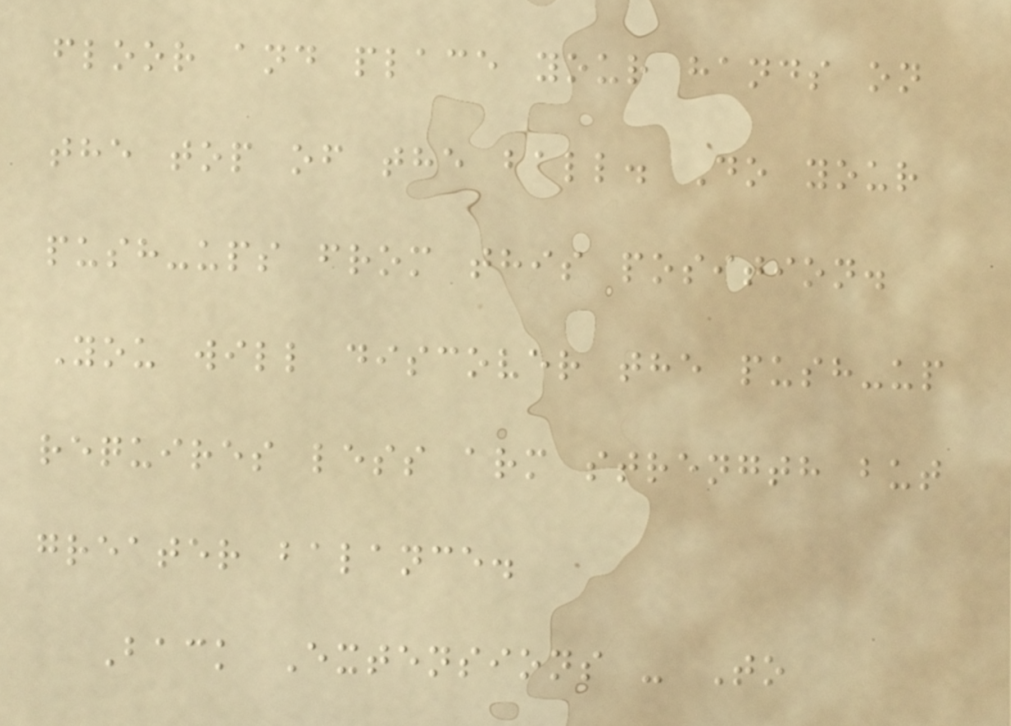floor and place your hands on
the top of the ball. Do your
push-ups from this position.
You will discover the push-up
requires less arm strength but
greater balance.
Back Extensions - To
